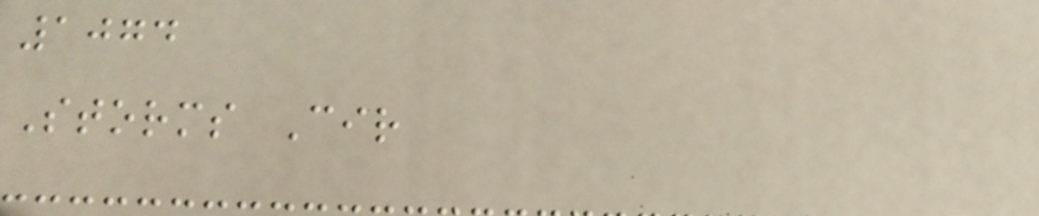1074
Storms Cir
